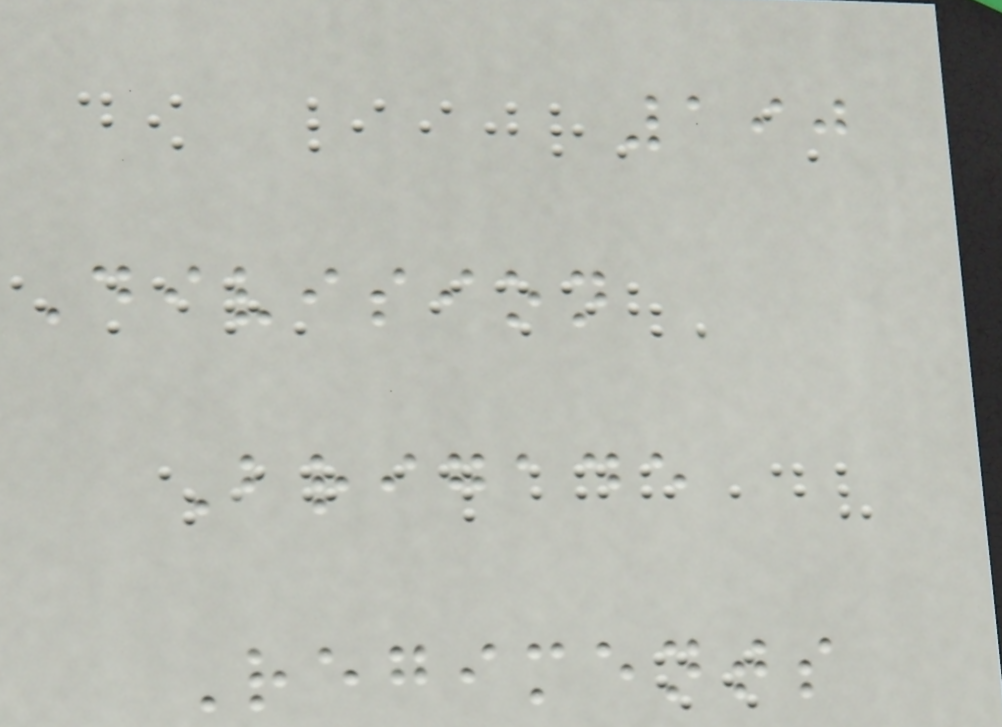190
Division
Brigade
Regiments
